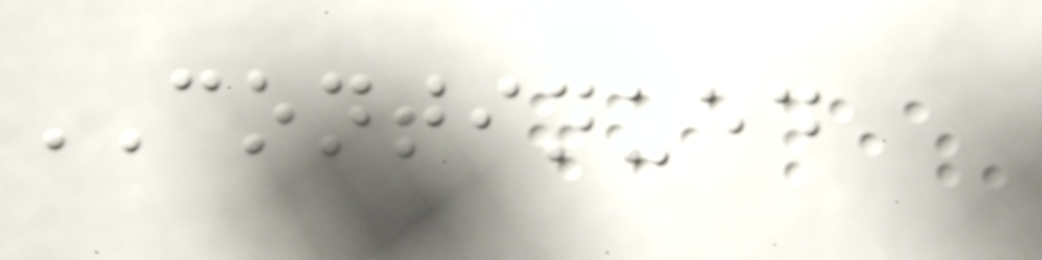CONTINUED
